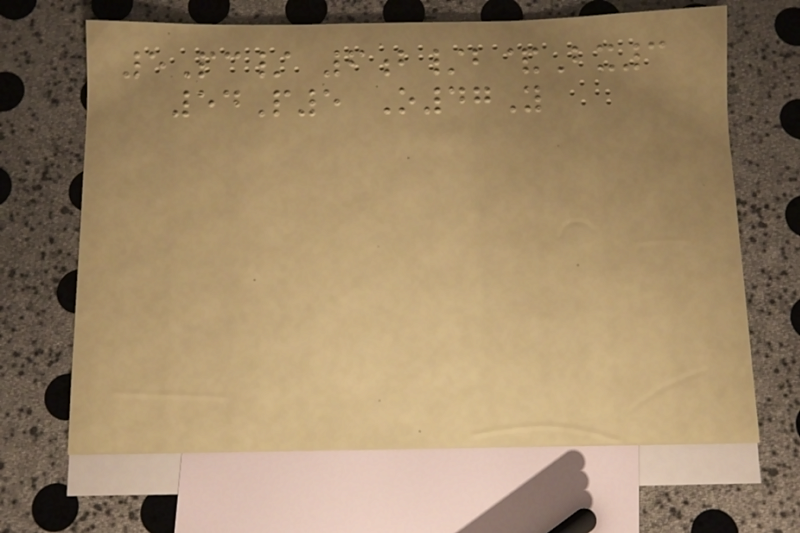5Pc/ 6b/b&Bx3
54P5 O47Y
